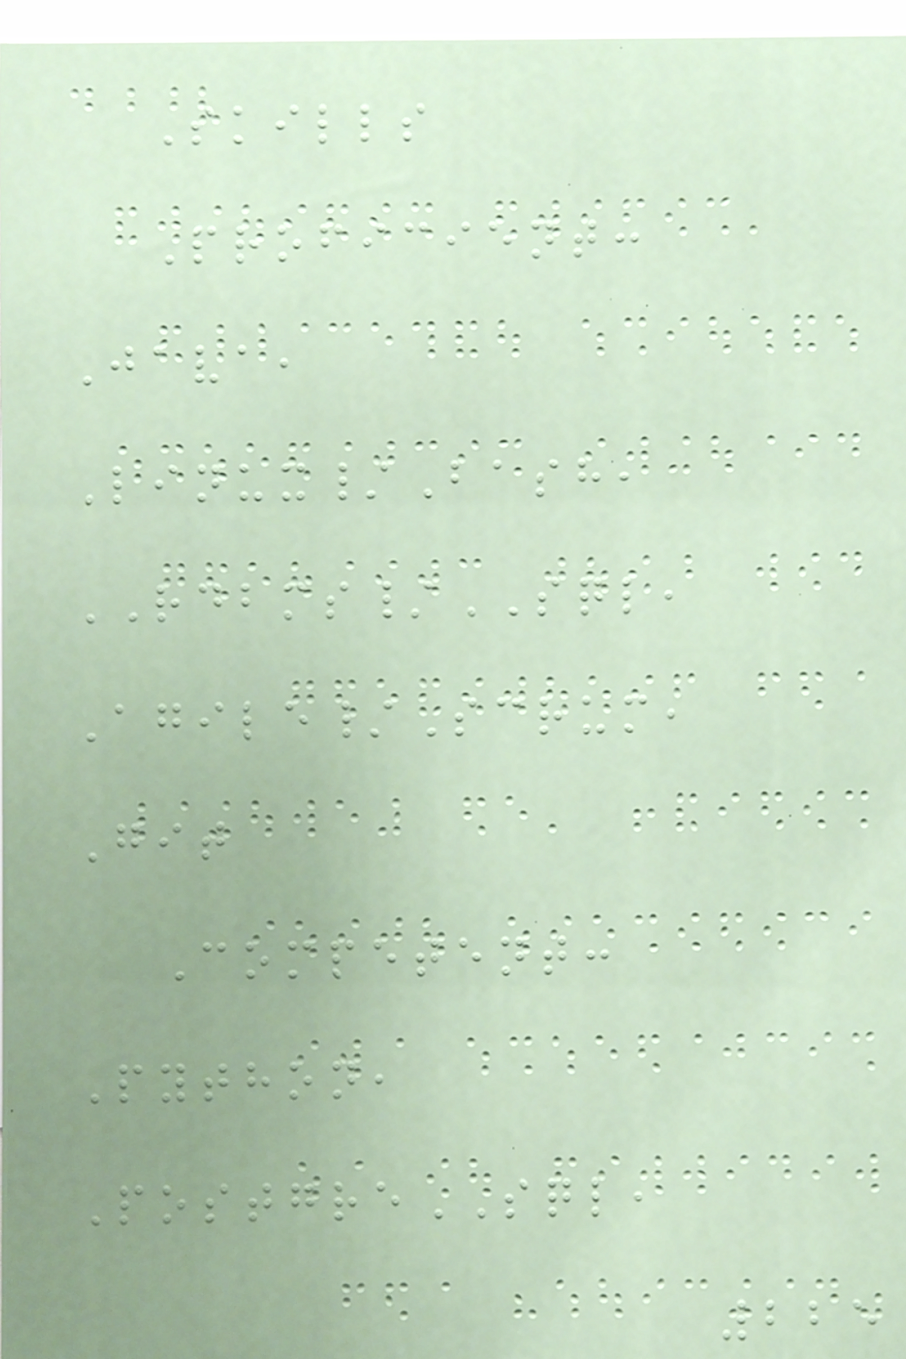Skills
Proficient:
Java,
Linux/Bash,
RDBMS/SQL,
Agile/Scrum,
Git
Competent:
Python,
PostgreSQL,
225
